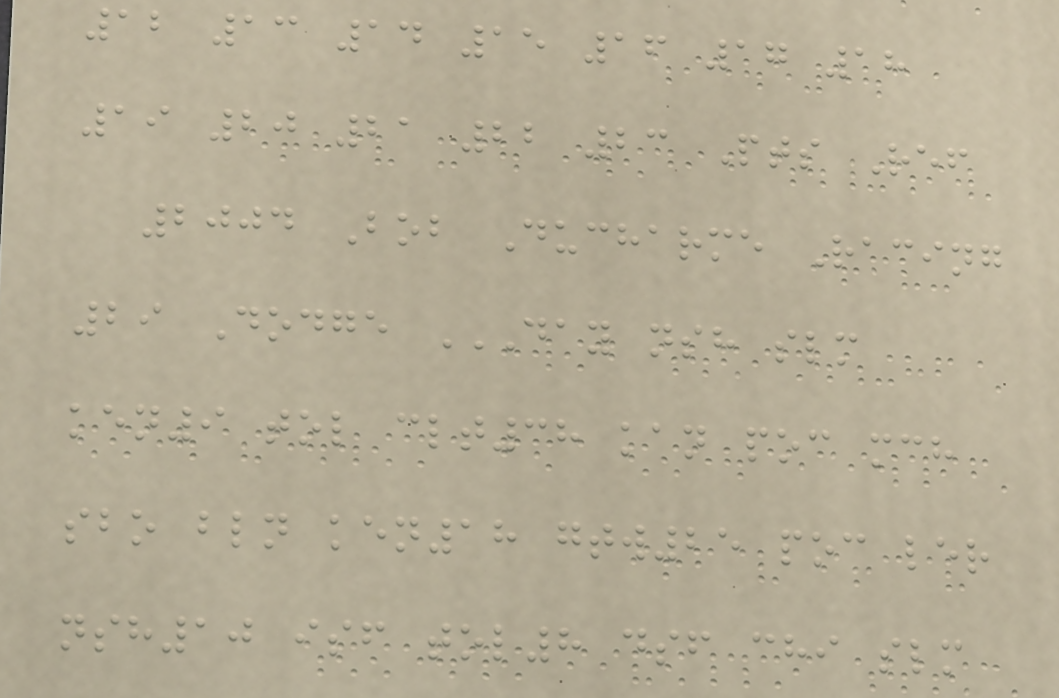12 13 14 15 16 17 18
19 20 21 22 23 Pts Ref
2004 Bob Ducharme Racing
29 Dodge DAY NSH SLM
KEN9 TOL CLT38 KAN POC MCH
SBO BLN KEN18 GTW25 POC LER
NSH10 ISF TOL8 DSF CHI SLM
